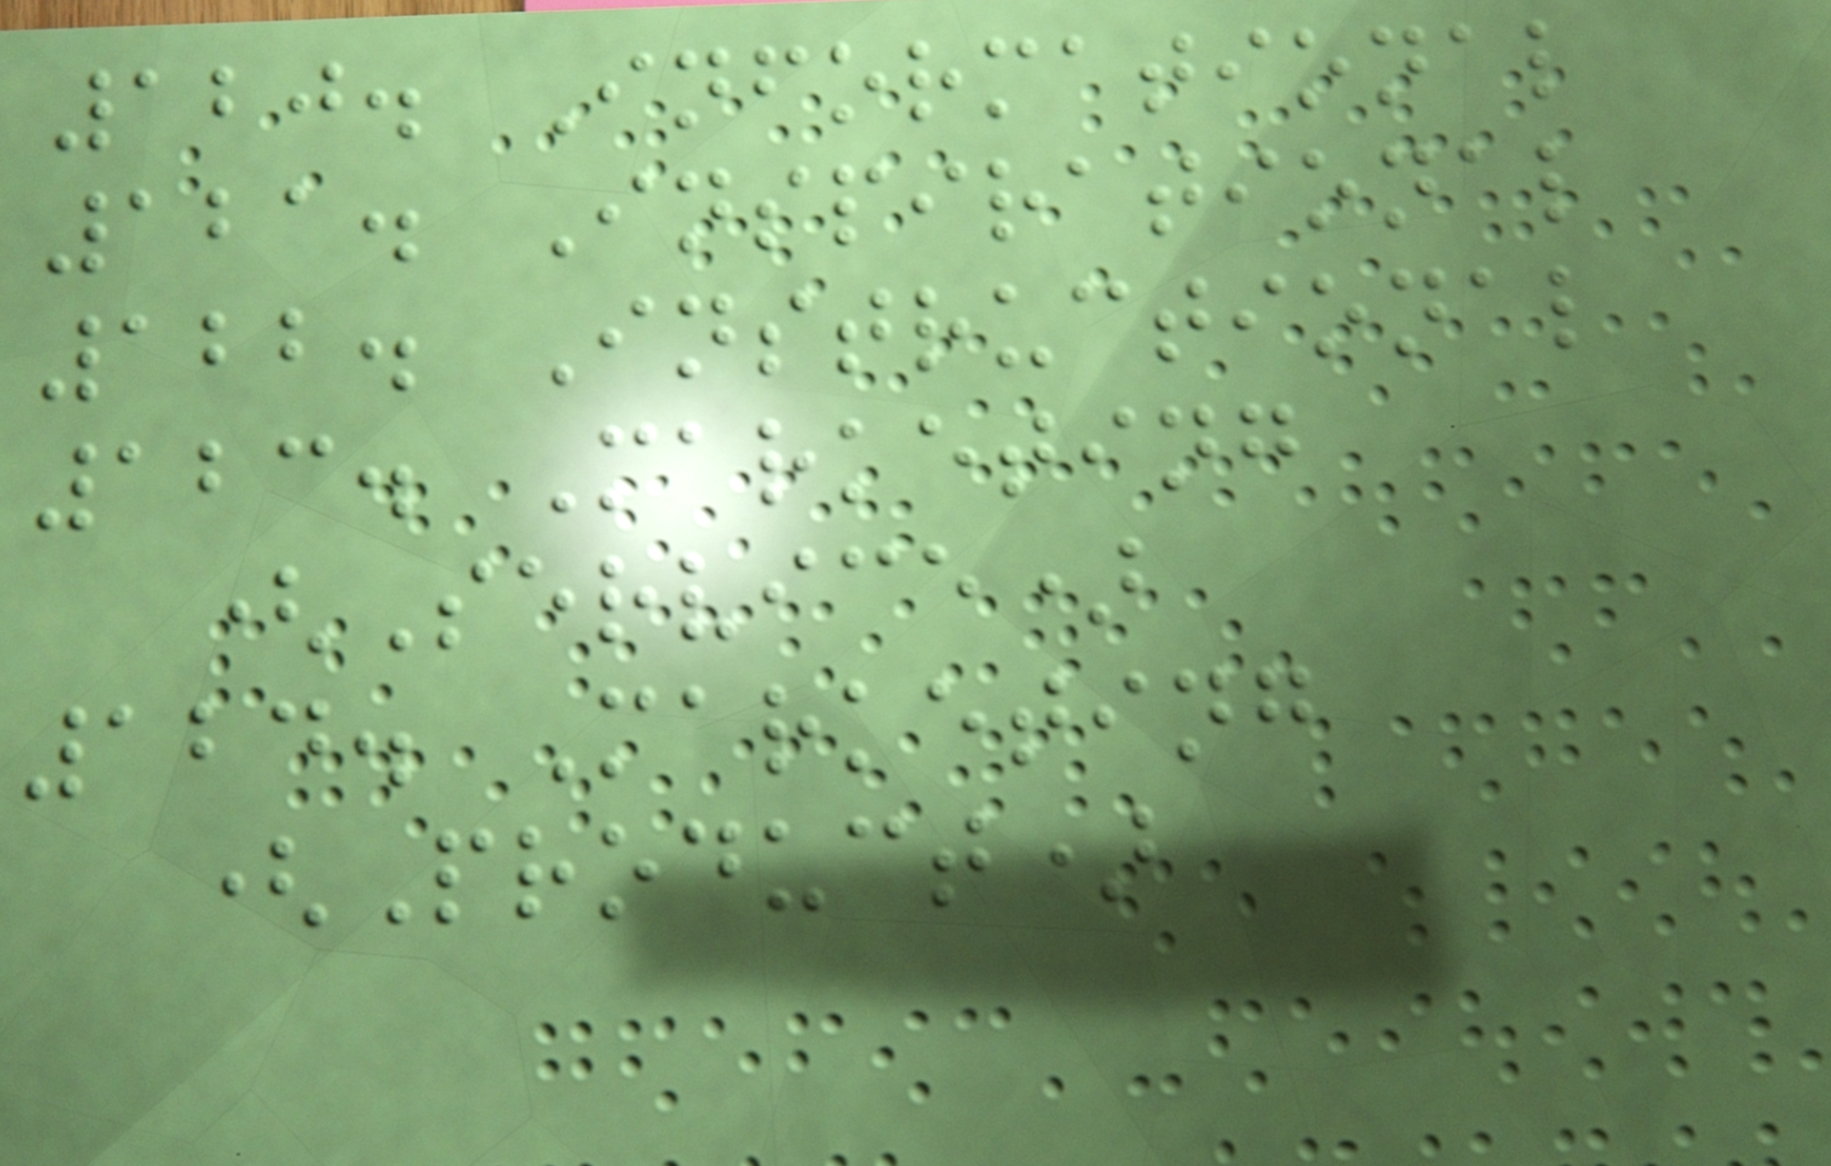120. Informational
121. Inspirational
122. Instructional
123. Marketing
(Service)
124. Marketing
(Product)
